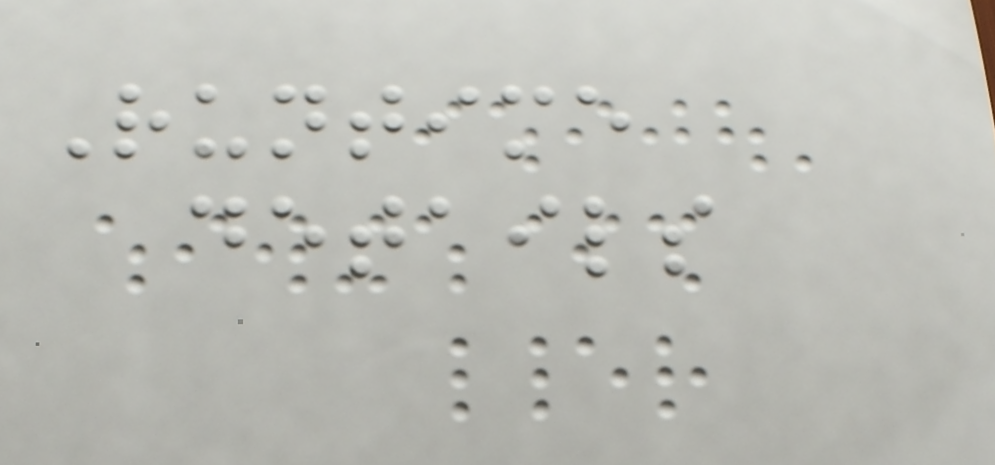Runtime
details
